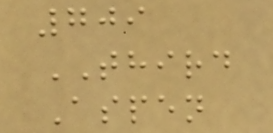709
THIRD
Aspen
